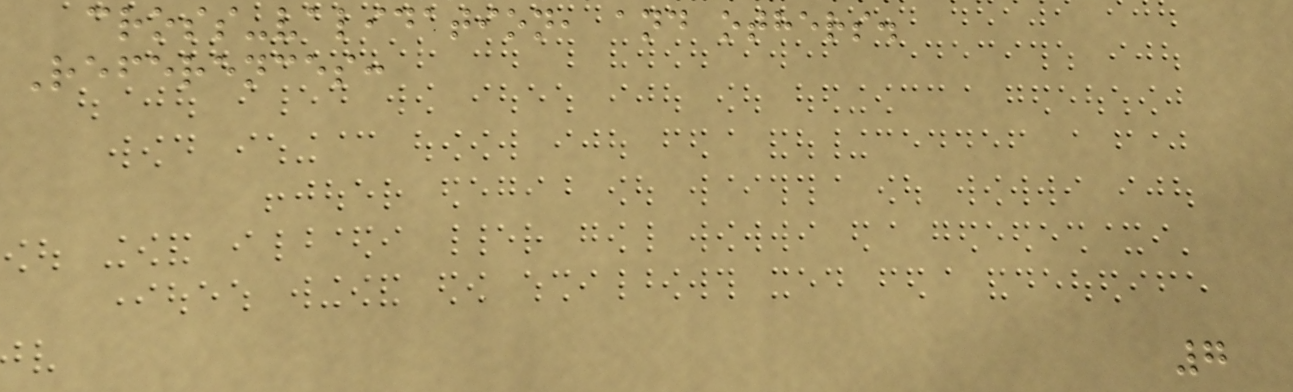cross-validation, and others.
References:
7
